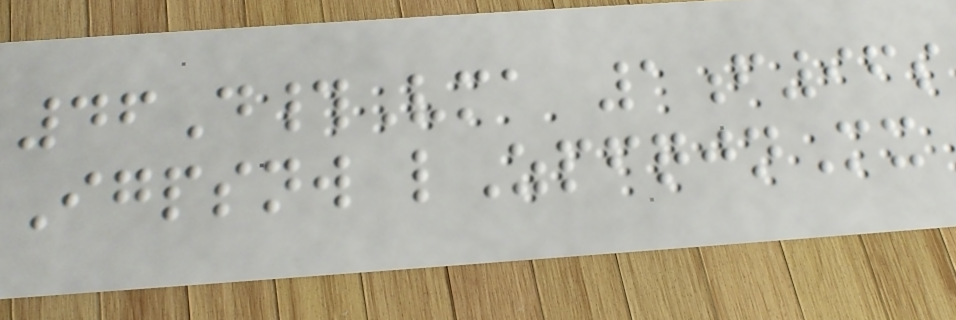46D#Vma 1f96s
Igpsnw lZpfqjnMx
